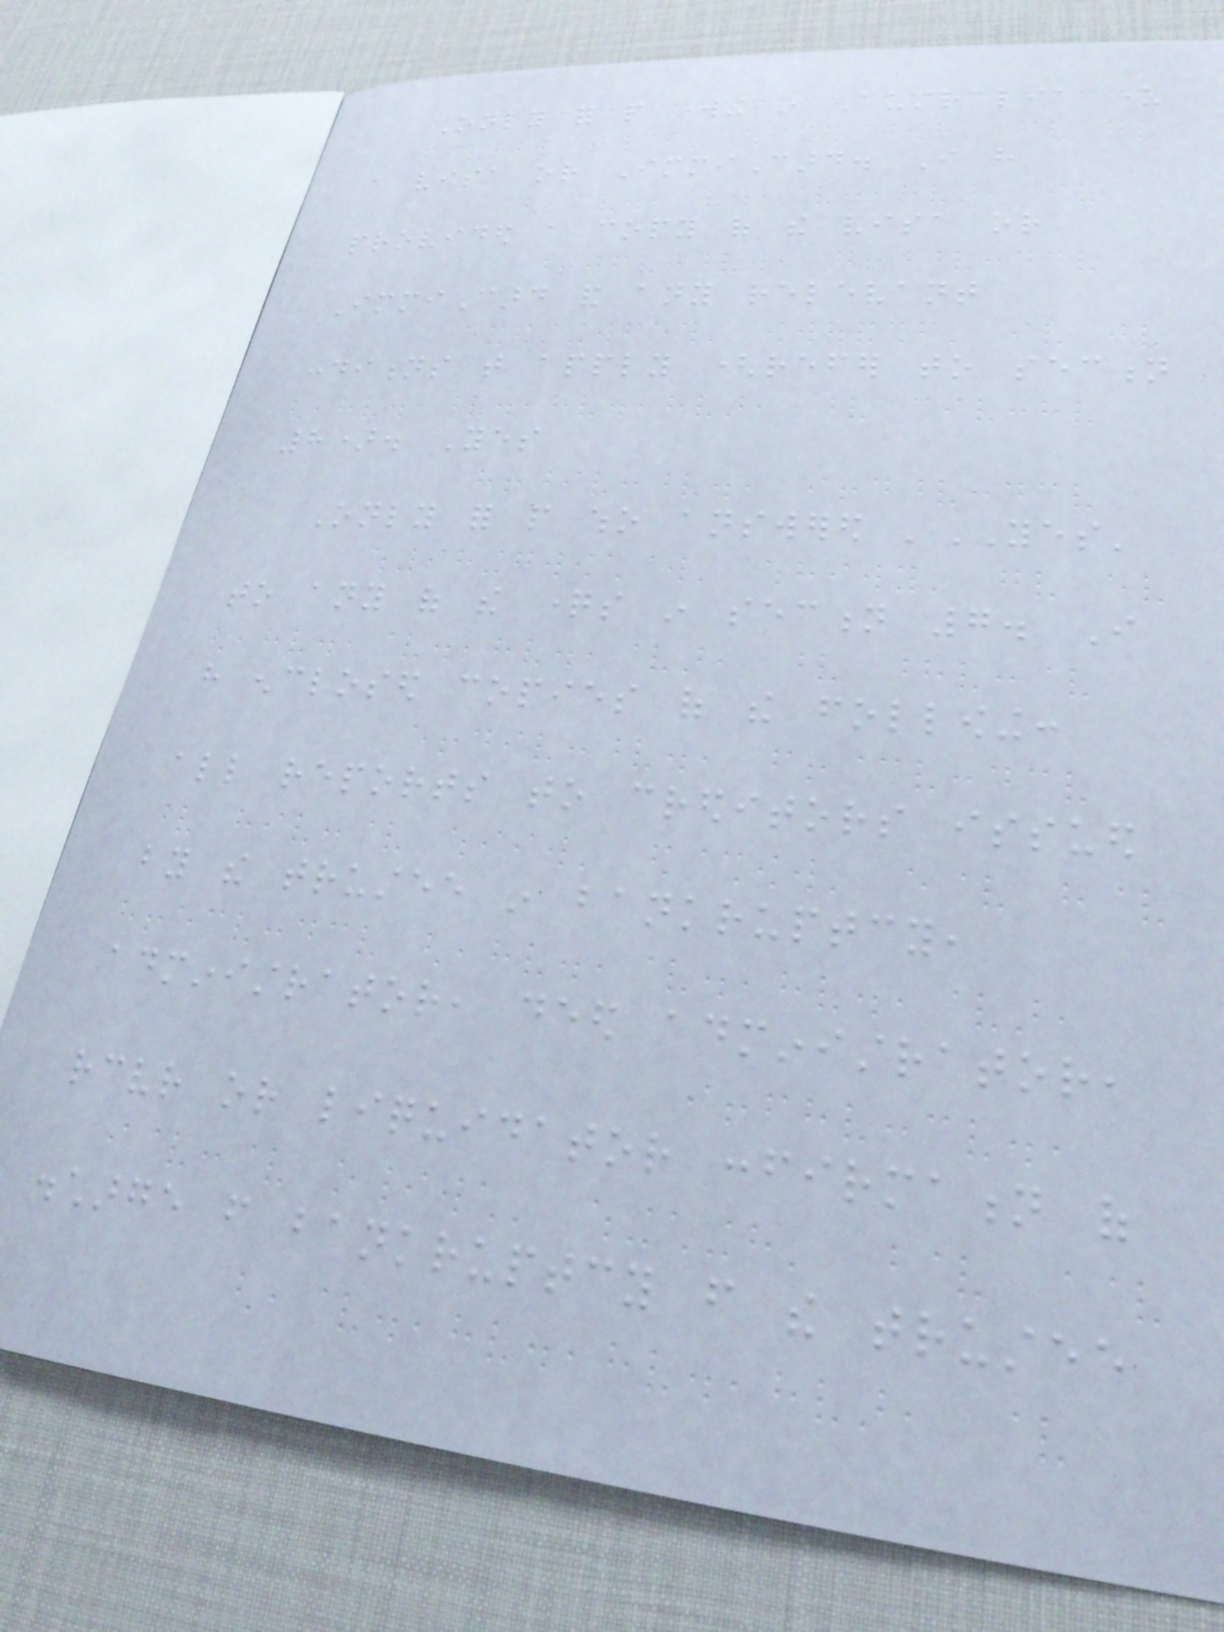Only for people working in Australia under
a visa or ImmiCard. I have
provided a copy of the visa or
ImmiCard and any relevant
conditions that apply (refer to section
8). Yes
Only for people who answered 'YES'
to any of the questions in section 7. I
have enclosed copies of the following:
all reports to creditors issued
by the trustee in bankruptcy,
administrator, deed administrator,
receiver or liquidator confirmation of
discharge from bankruptcy from the trustee
